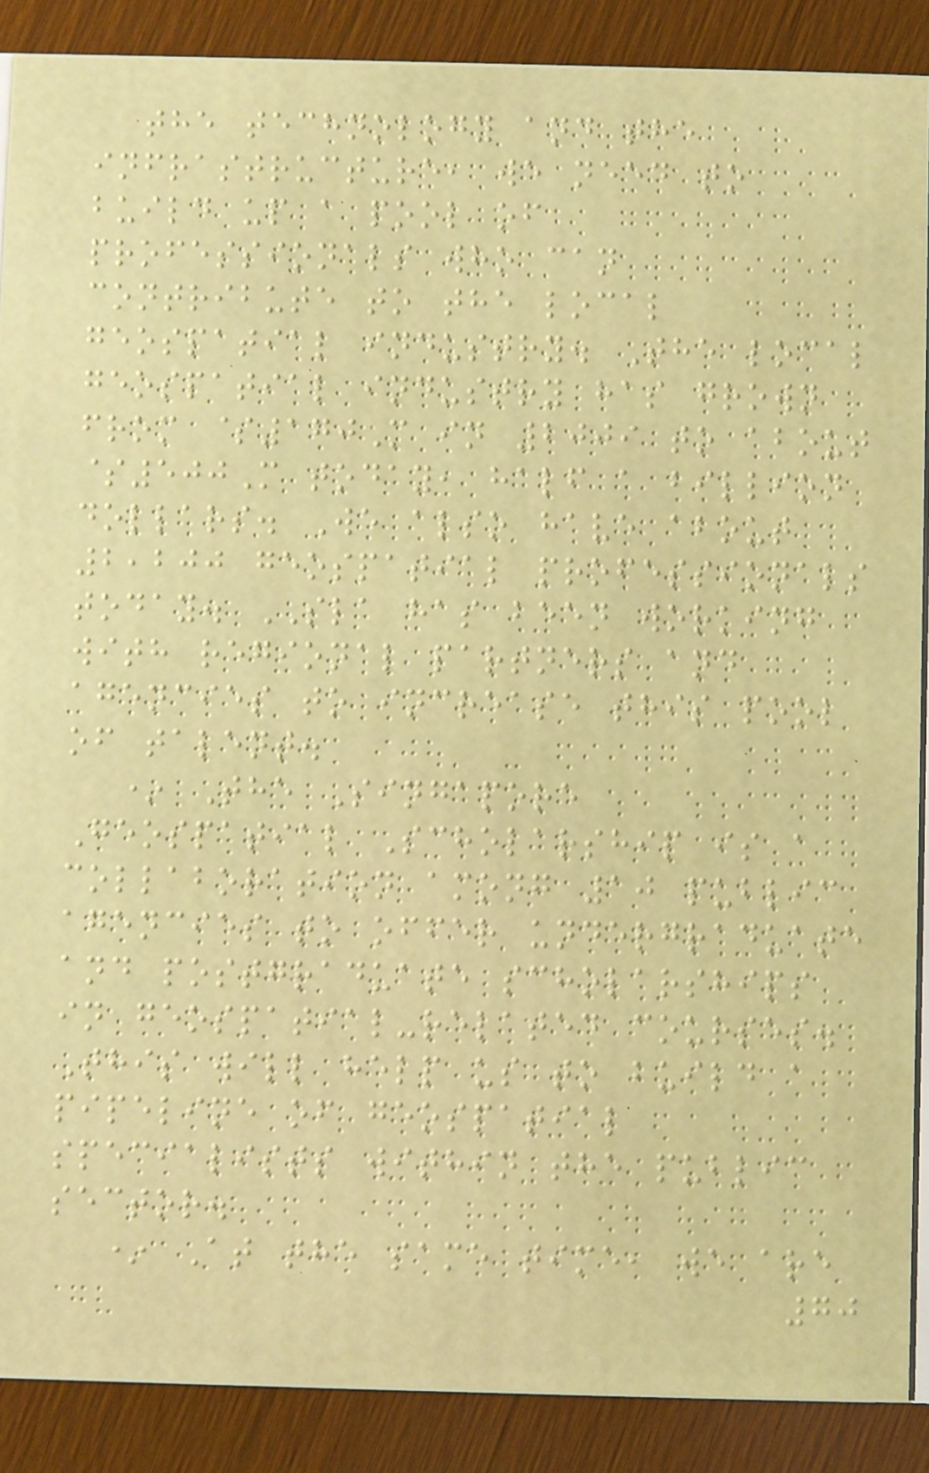the technology and the
infrastructure, we need to
build up a pool of
professionals who can
contribute to the local
geospatial industry. The local
geospatial industry has grown
from $170M in 2009 to about
$500M today, half a billion
dollars. We also have about
2,200 geospatial professionals
today. SLA has been working
with regional partners and
agencies to increase this pool
of talent.
* The Singapore
Geospatial Scholarship is a
collaboration among 10 public
agencies to offer undergraduate
and postgraduate scholarships
in geospatial-related courses.
This will help us to build a
pipeline of geospatial
specialists within the public
sector.
* At the same time, we are
70
